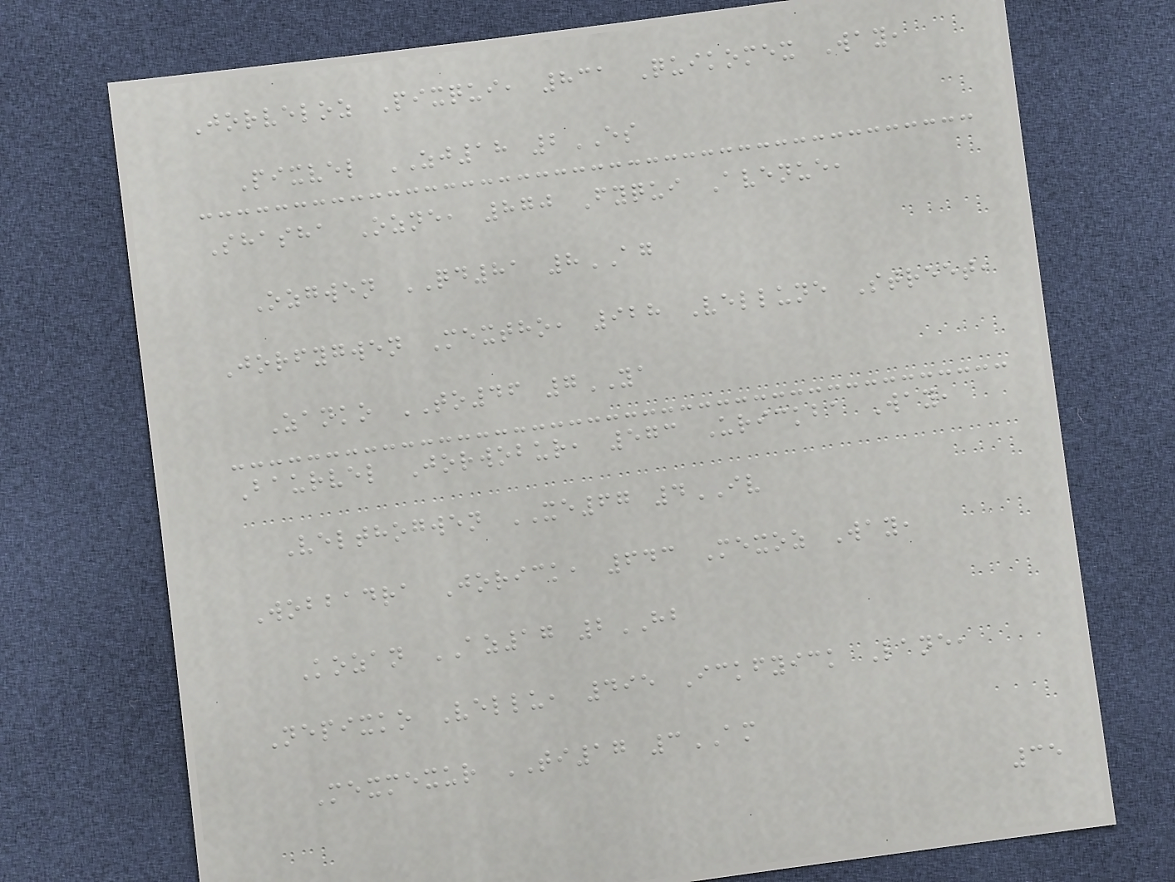Jorveloz Pixqui, 831 Quikomex Way,
Pixvel ZJ18 2ES
Shasha Ozne, 870 Fyqui Avenue,
Ozgwen QD81 8AG
Jorfygwen Mextho, 928 Vellune Street,
Zanko TO46 7YA
Baurvel Jorwobur, 573 Urickba Way,
Velthogwen XE67 4IV
Wobbadra Jorick, 643 Mexoz Way,
Kozan AZ17 2HB
Nepixko Vellu, 495 Ickfyick Lane,
Mexmexur TI17 3AM
35
